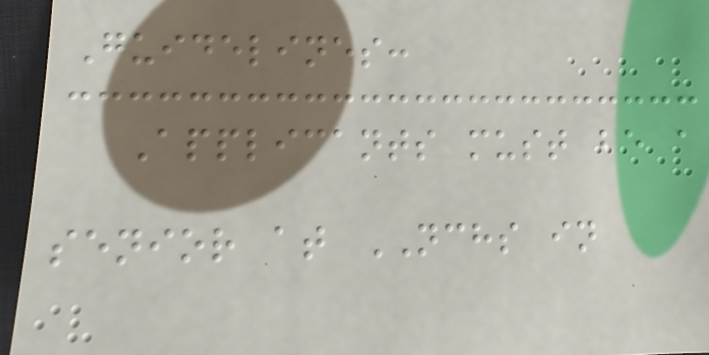Guidelines:
Applicants must be a
senior at NCHS in
